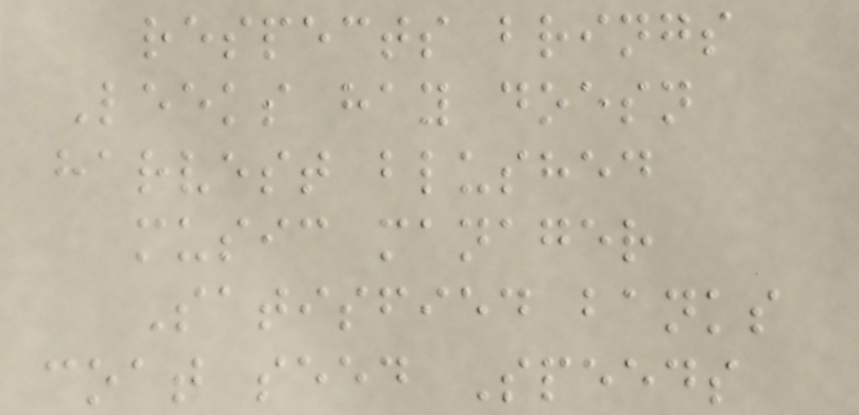respects brings
Leeks hay doesn
harvest blushed
music manager
Satisfied banks
coat seed Speeds
